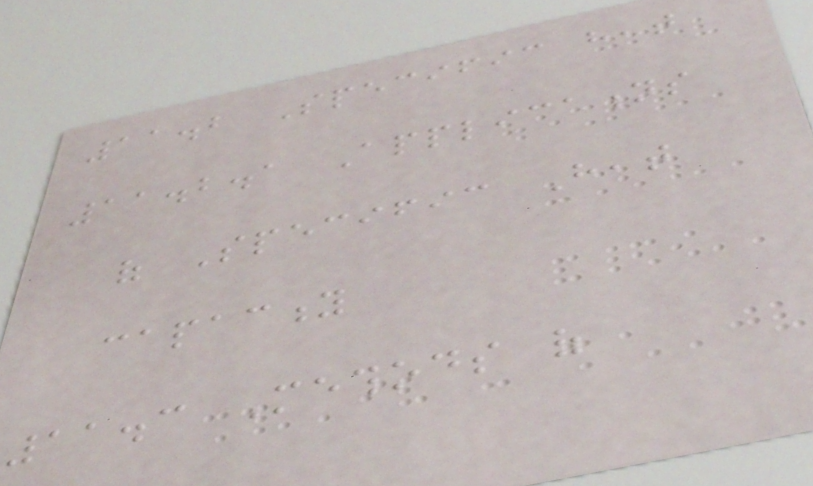11.2 Specific heat
11.2.1 Applications
of Specific Heat
capacity
11.3 Methods of
